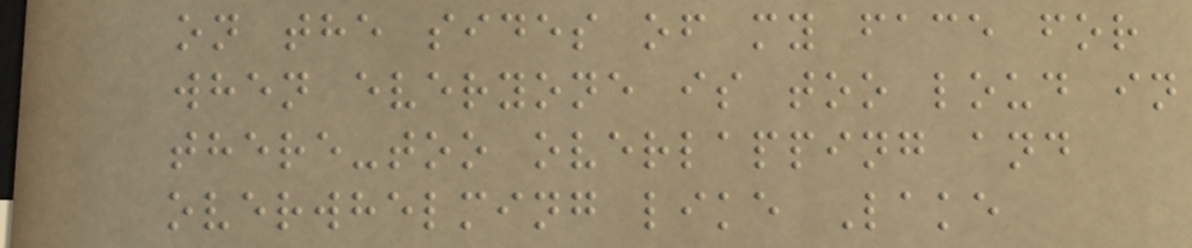on the sides of my face for
when everyone is too loud in
there-too overlapping and
overwhelming like Lake
